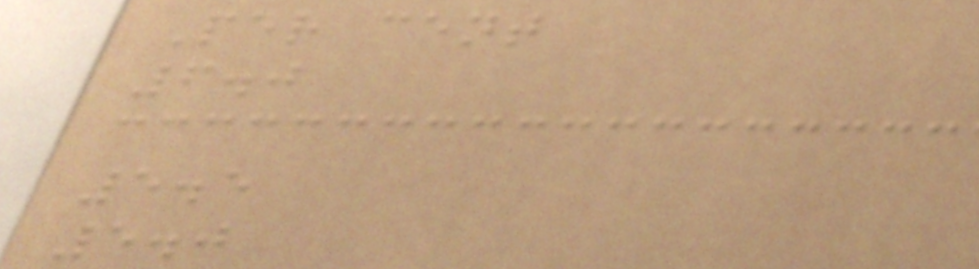Per cent
6.0
5.5
5.0
